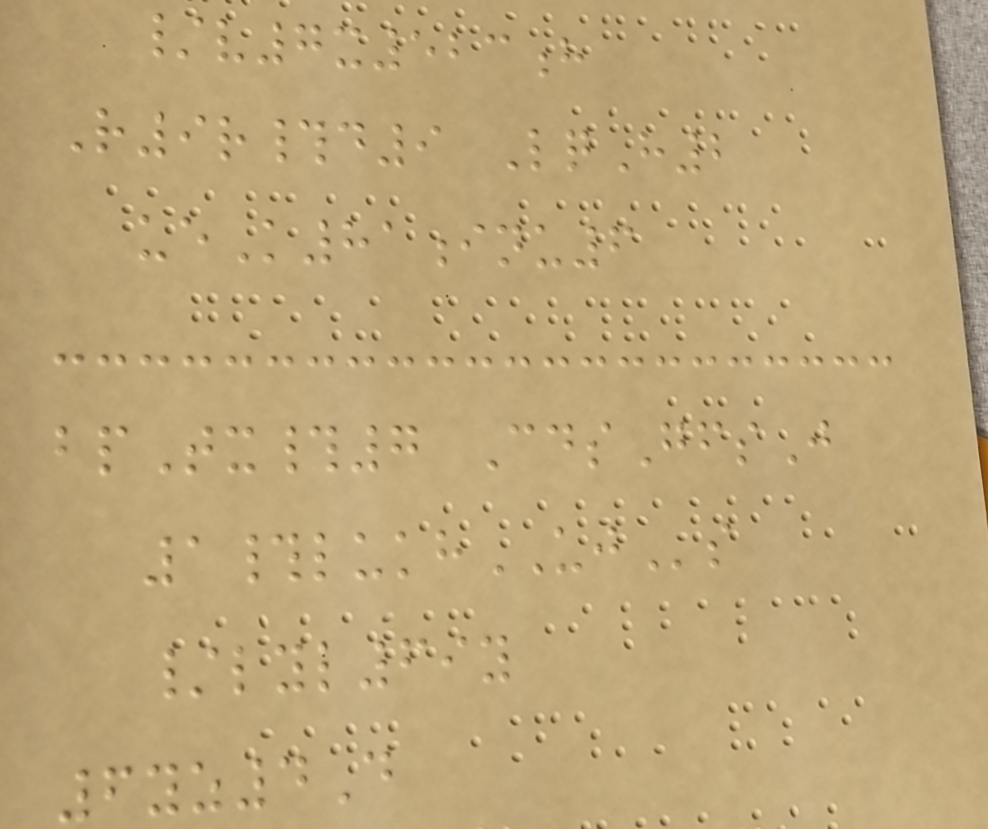/v7x523h
R9r#d9 LqH2
ueK81inu6
bpTx#7 CdsGfsJ
1#lukhUJs
/lyl69y
6yz4D
